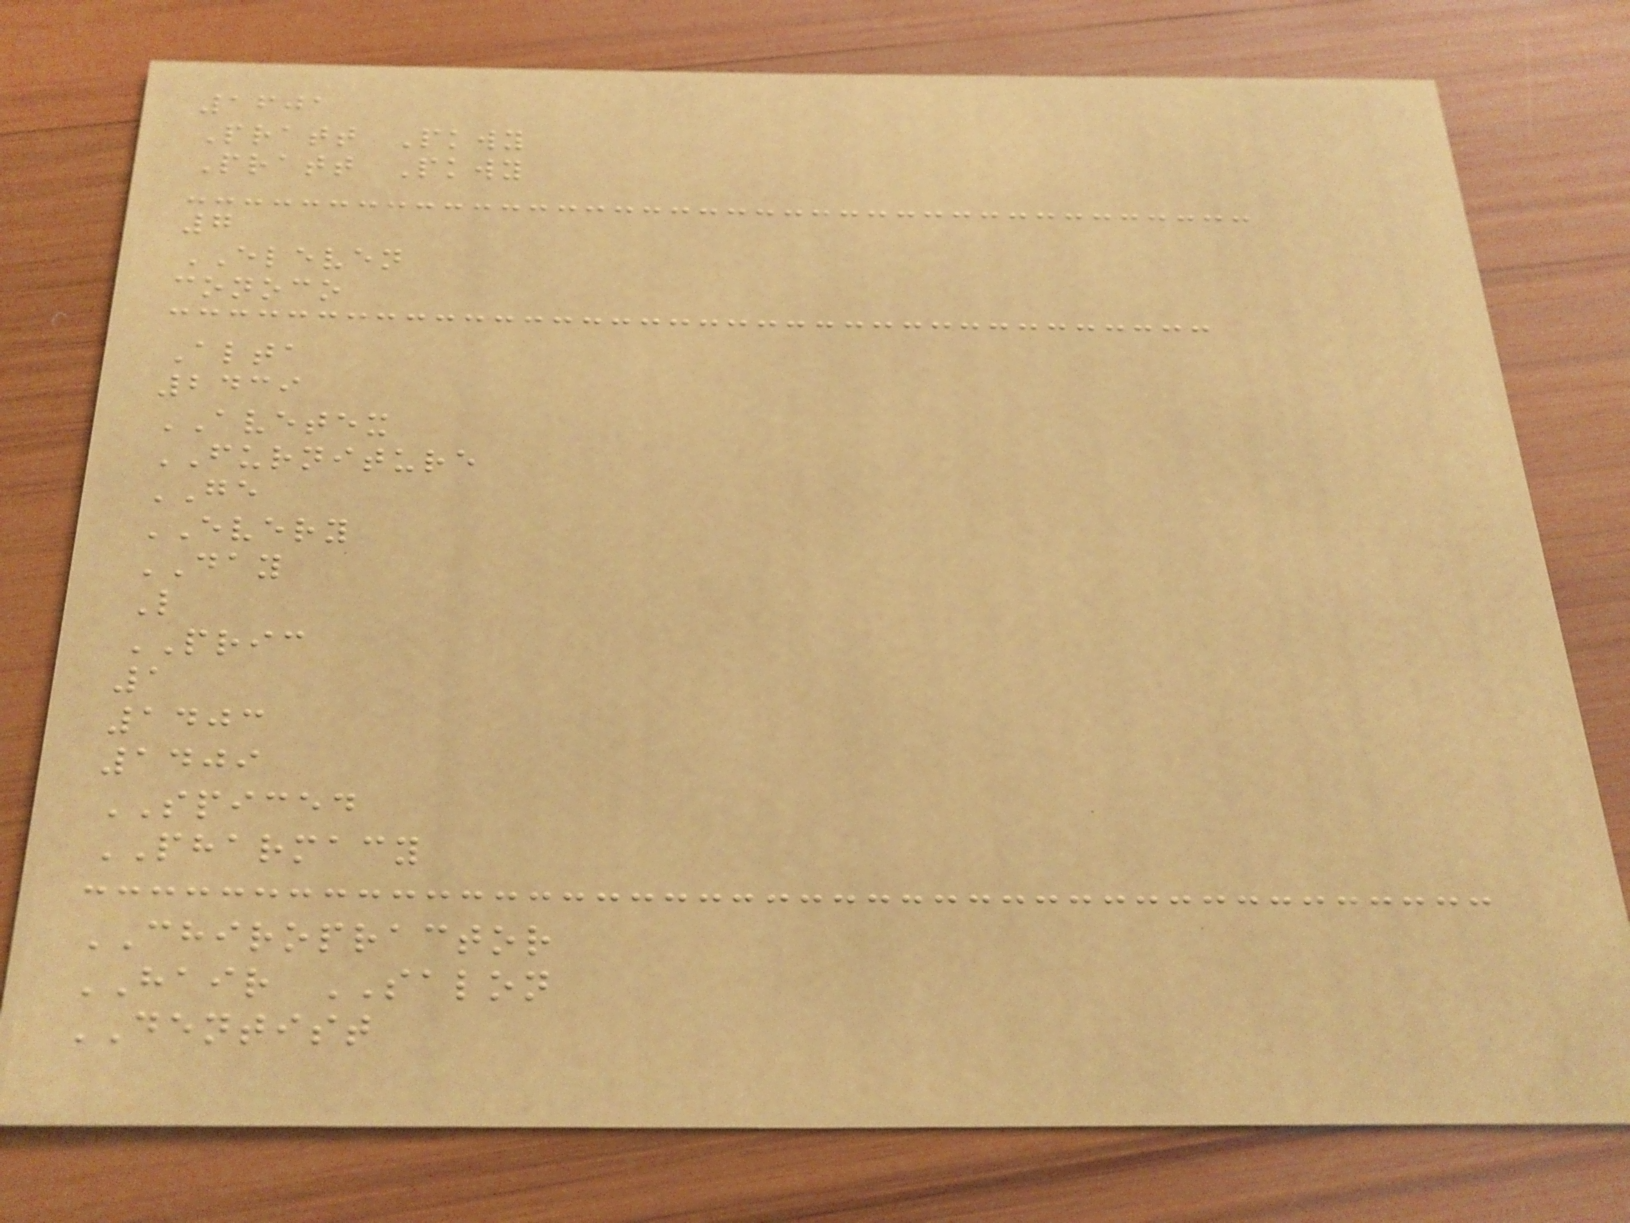1601
Pratt Pkwy
Pratt Pkwy
7
ELEVEN
conoco
Alta
2439
AVETEX
FURNITURE
GE
EVERY
DAY
L
PRIC
1
1403
1409
SPICED
PHARMACY
CHIROPRACTOR
HAIR SALON
DENTIST
